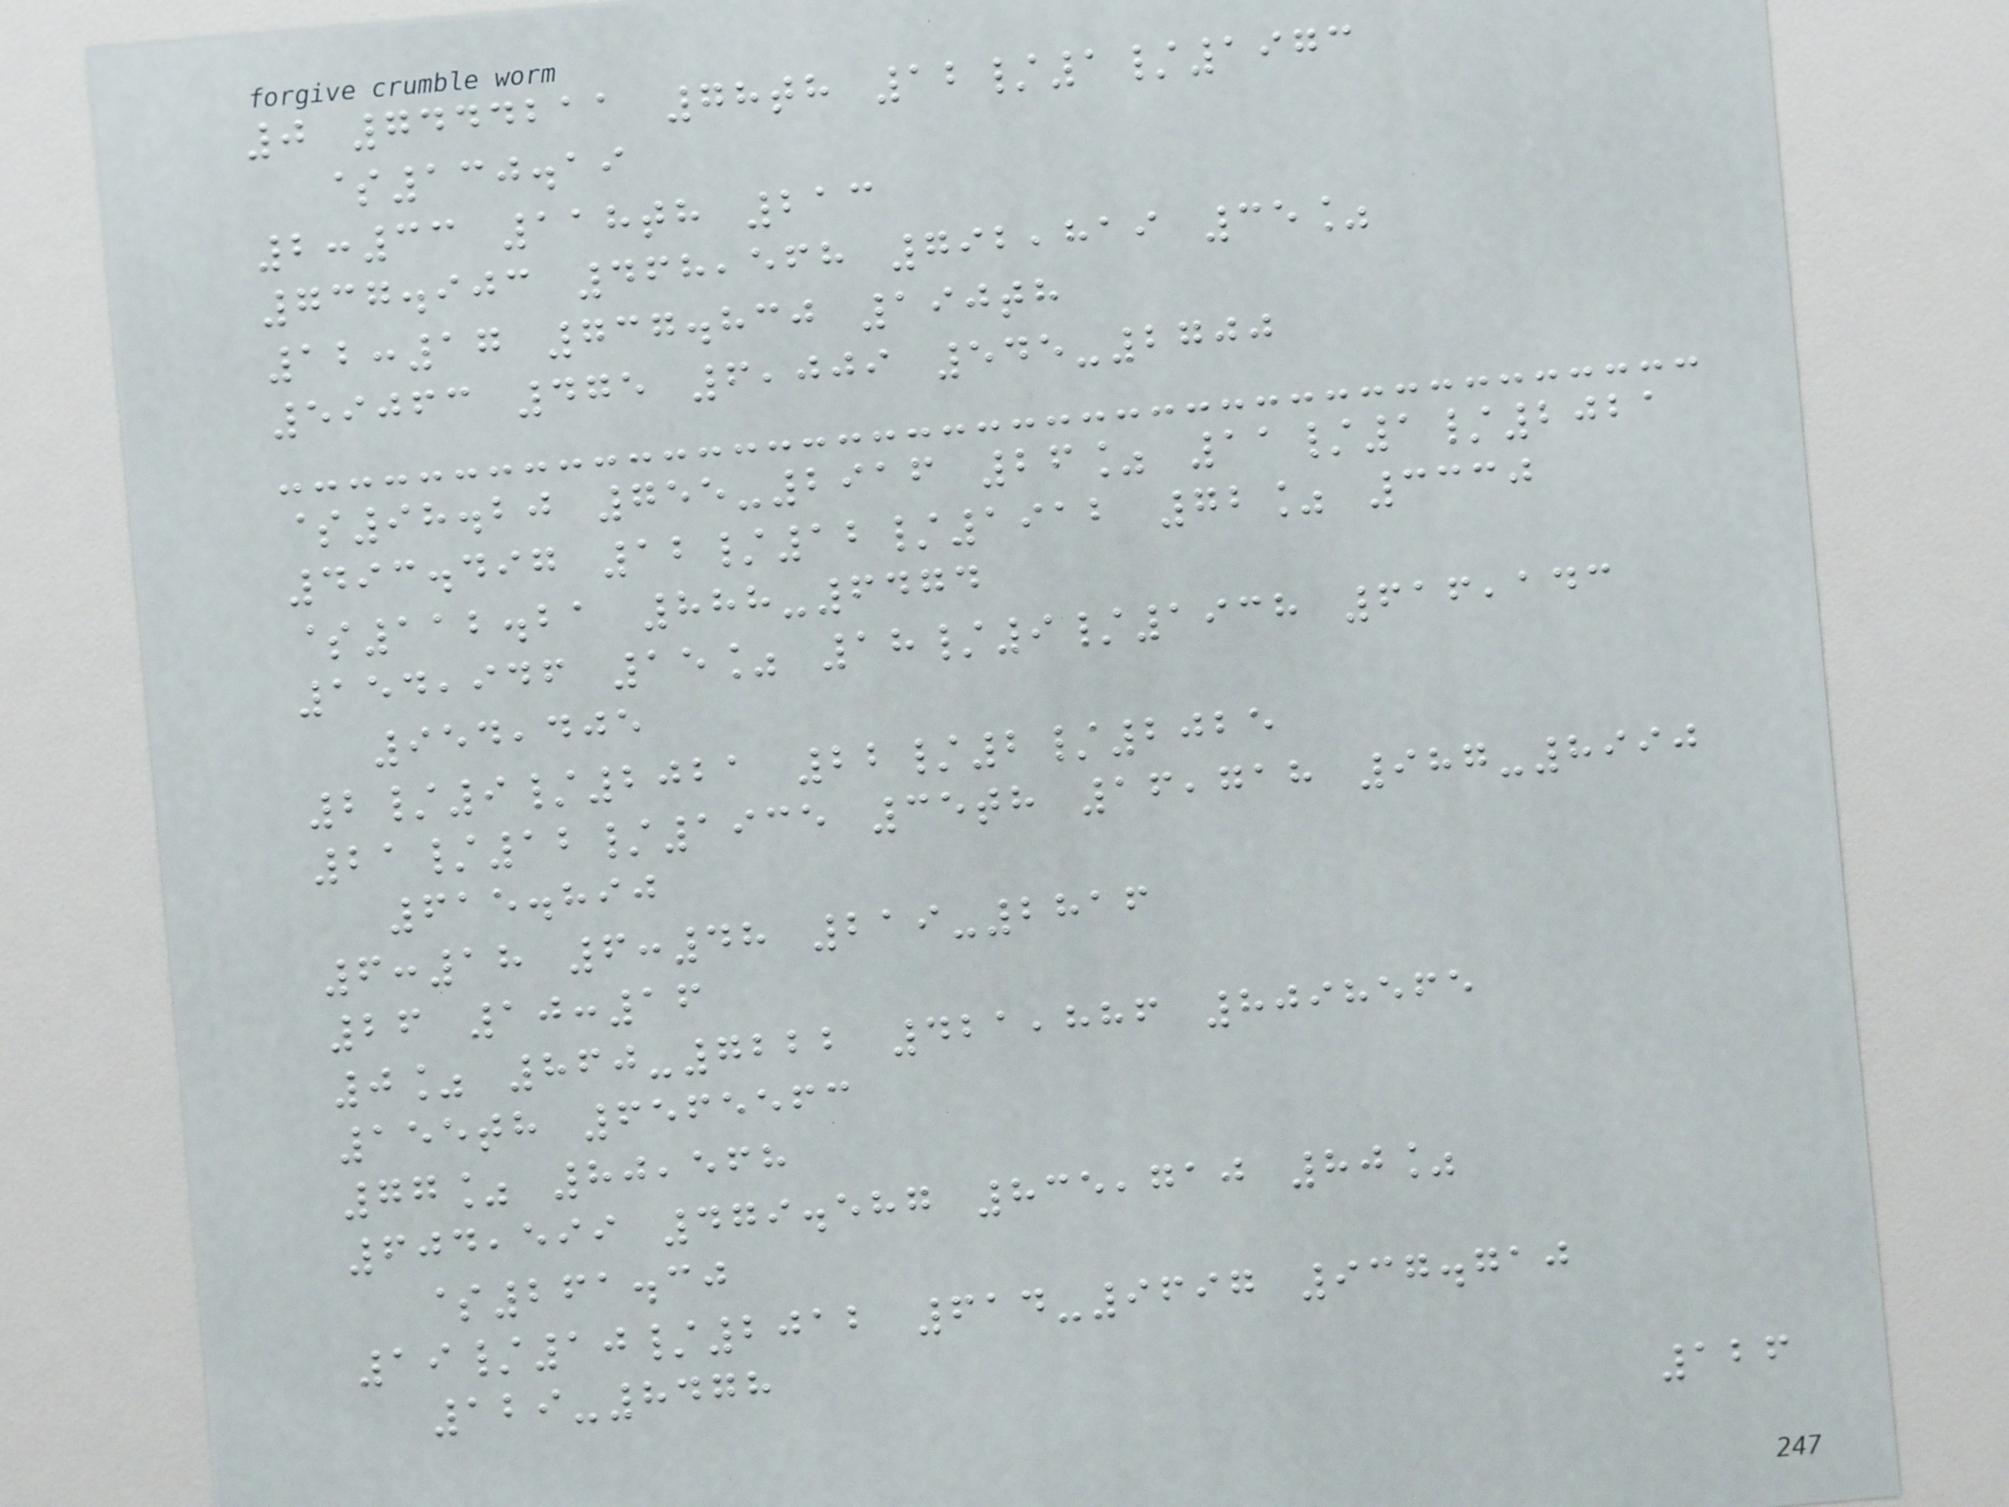0 7444211 78th 12/1/1973
$130.19
2:33 118th 213
737.903 468,568 792,819 35%
12:17 737.830 190th
59063 475 6,009 545-2700
$98.20 755-2916 26% 11/1/2021
493.497 12/12/1912 72% 3330
$112.21 888-6474
154,946 15% 18/9/1938 616,143
954,405
2/9/2021 22/2/2025
21/12/1935 35th 16,718 987-8990
615.890
6:18 6:48 219-2816
26 10:16
0% 860-7222 421,886 8098565
155th 6565563
77% 80,568
604,599 479.587 835,710 80%
$261.30
19/10/2012 614-9697 937.710
129-8478
126
